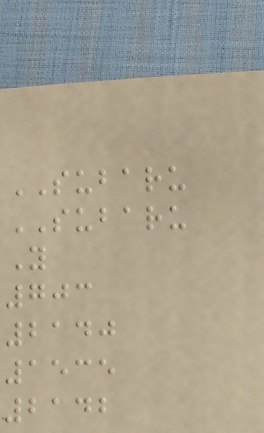SUBARU
SUBARU
Y
703
2140
1535
2142
